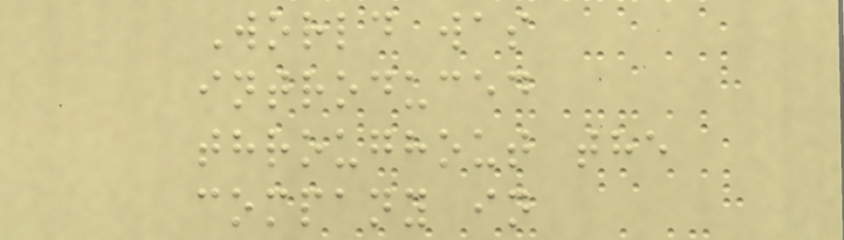World was
introduced
throughout the
company in
